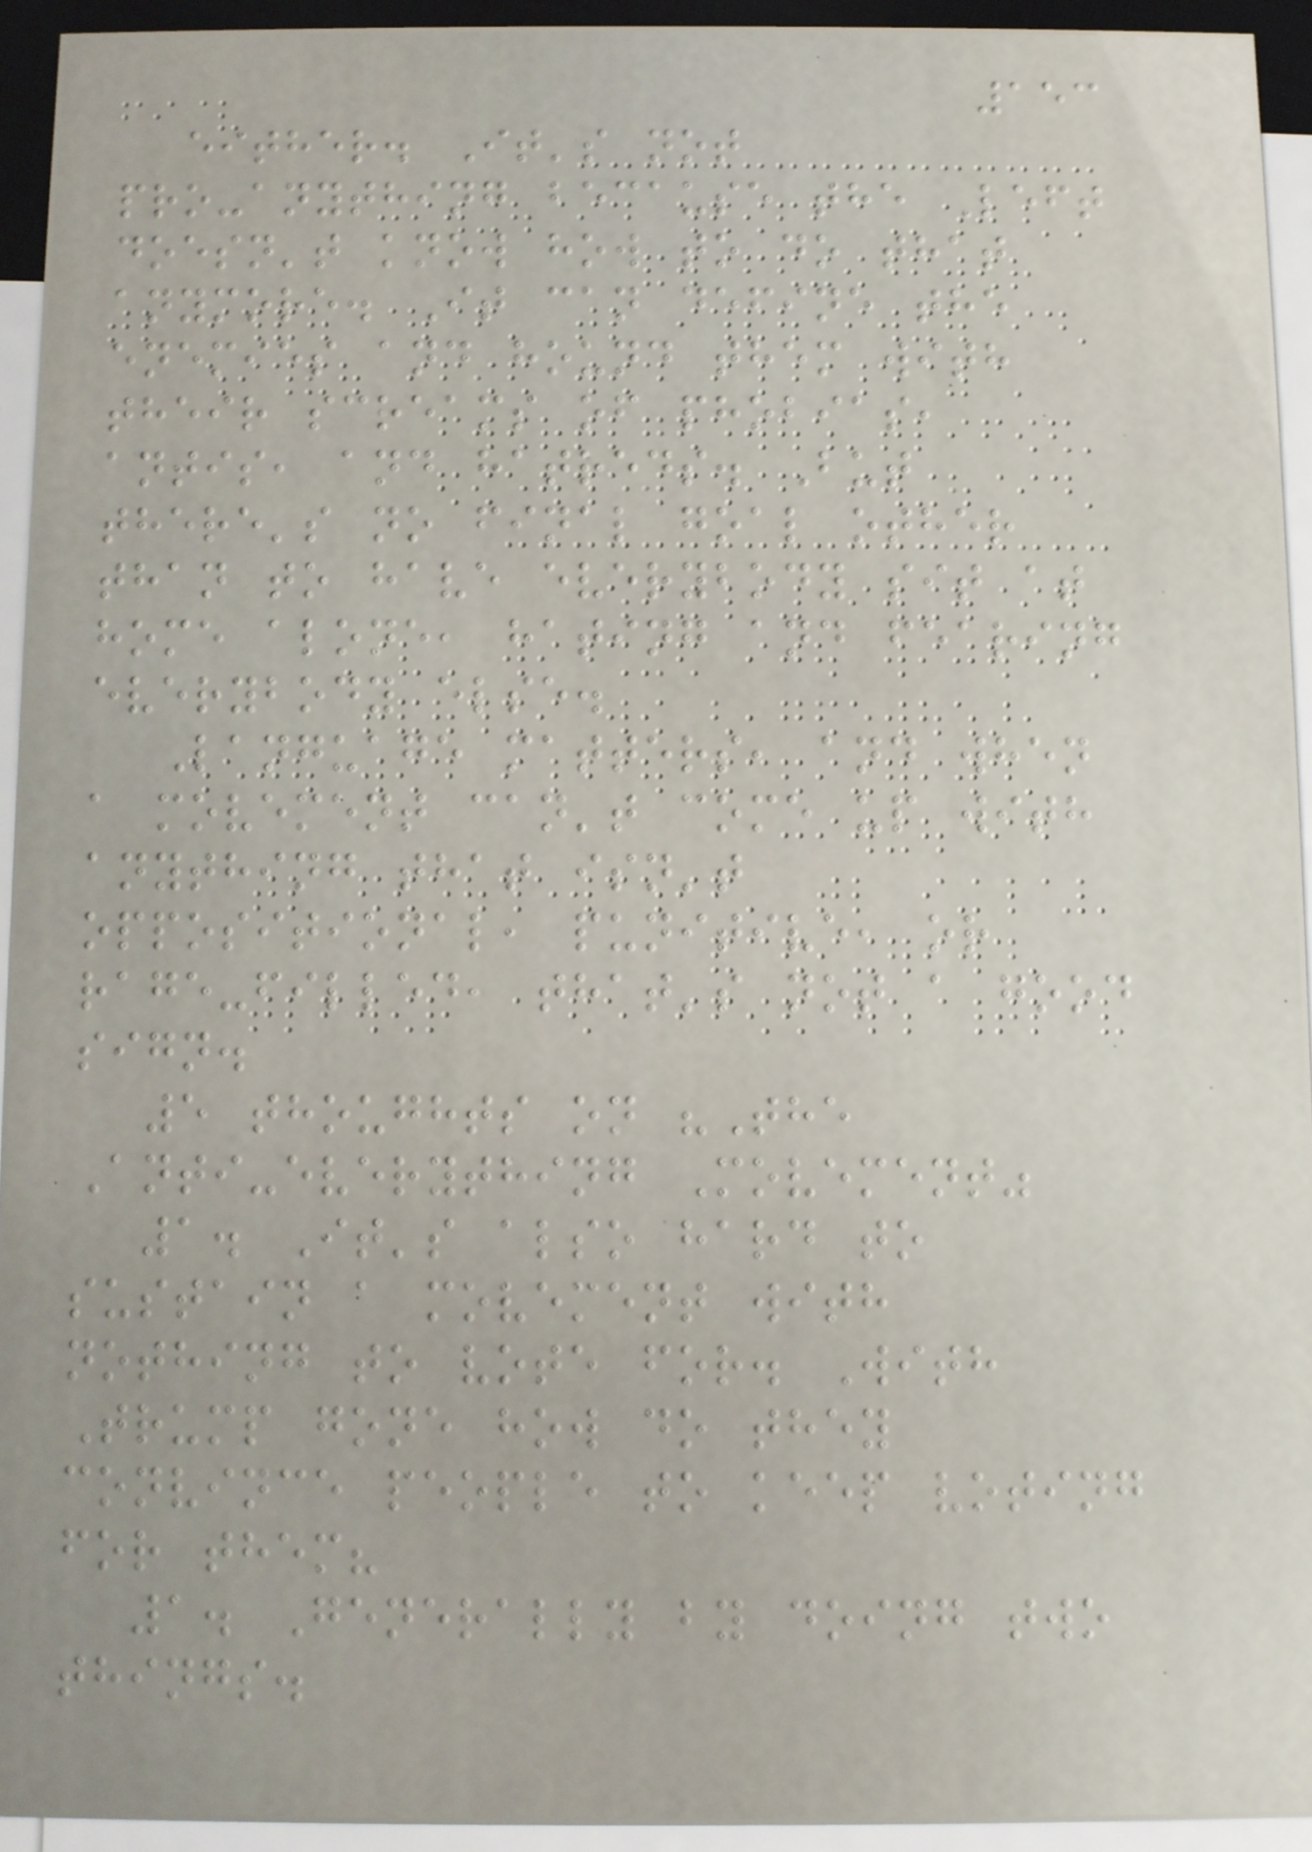153
either. It's not
pro-anything because the Left
doesn't know how to do that
anymore. It can define the
enemies and hound them with
their screams of phobias,
antis, and hatreds. But
there's no final goal other
than to have everybody sit at
home alone, hating and fearing
everybody else.
Language matters, and when
a movement can't come up with
anything that isn't
oppositional, punitive, or
rage-filled, that's not a good
sign.
5 thoughts on "The
Anti-everything Movement"
1. It's also hard to
sustain a movement with
nothing to vote for. With
Trump gone how do they
convince people to keep voting
for them?
1. Generally by doing two
things.
